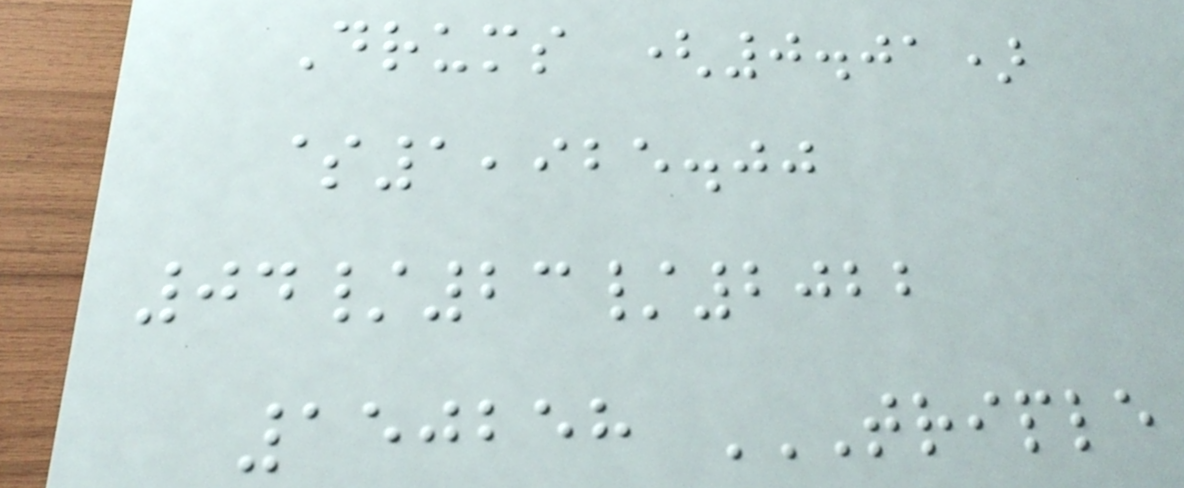Drums (0.01)
$1,925.00
04/23/2022
150258 TRIPLE
